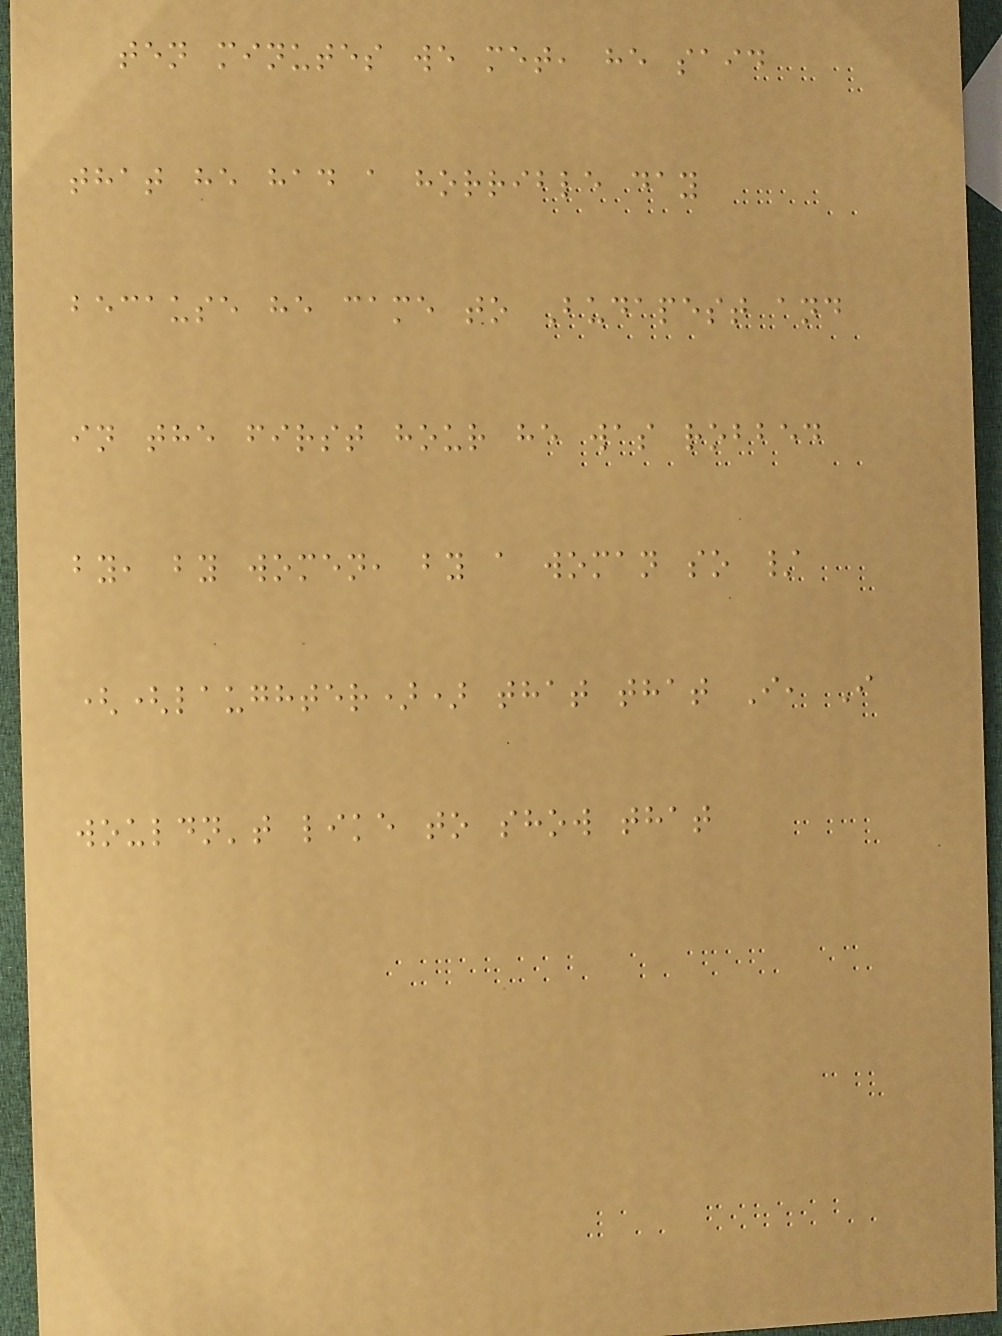ten minutes we met, he said
that he had a horrible day
because he came to Budapest and
in the first hour he was robbed
by, by women, by a woman so /
((laughter)) that that I, I
wouldn't like to show that
